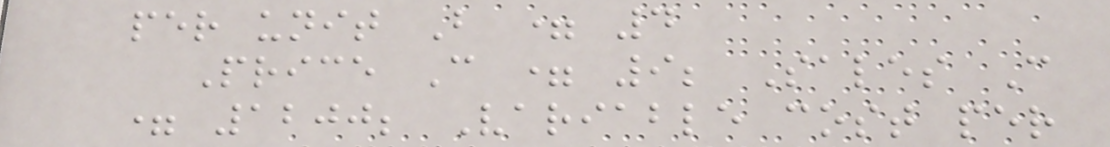per unit B = 4
Price C = 9; Sales C
= 1200; Variable cost per
